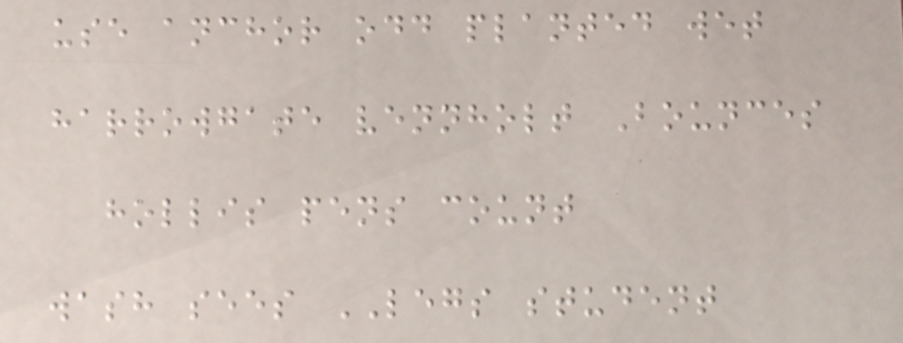use anchor odd planted wet
harrowgate vennholt Bounces
hollis pens count
wash sees LEGS student
